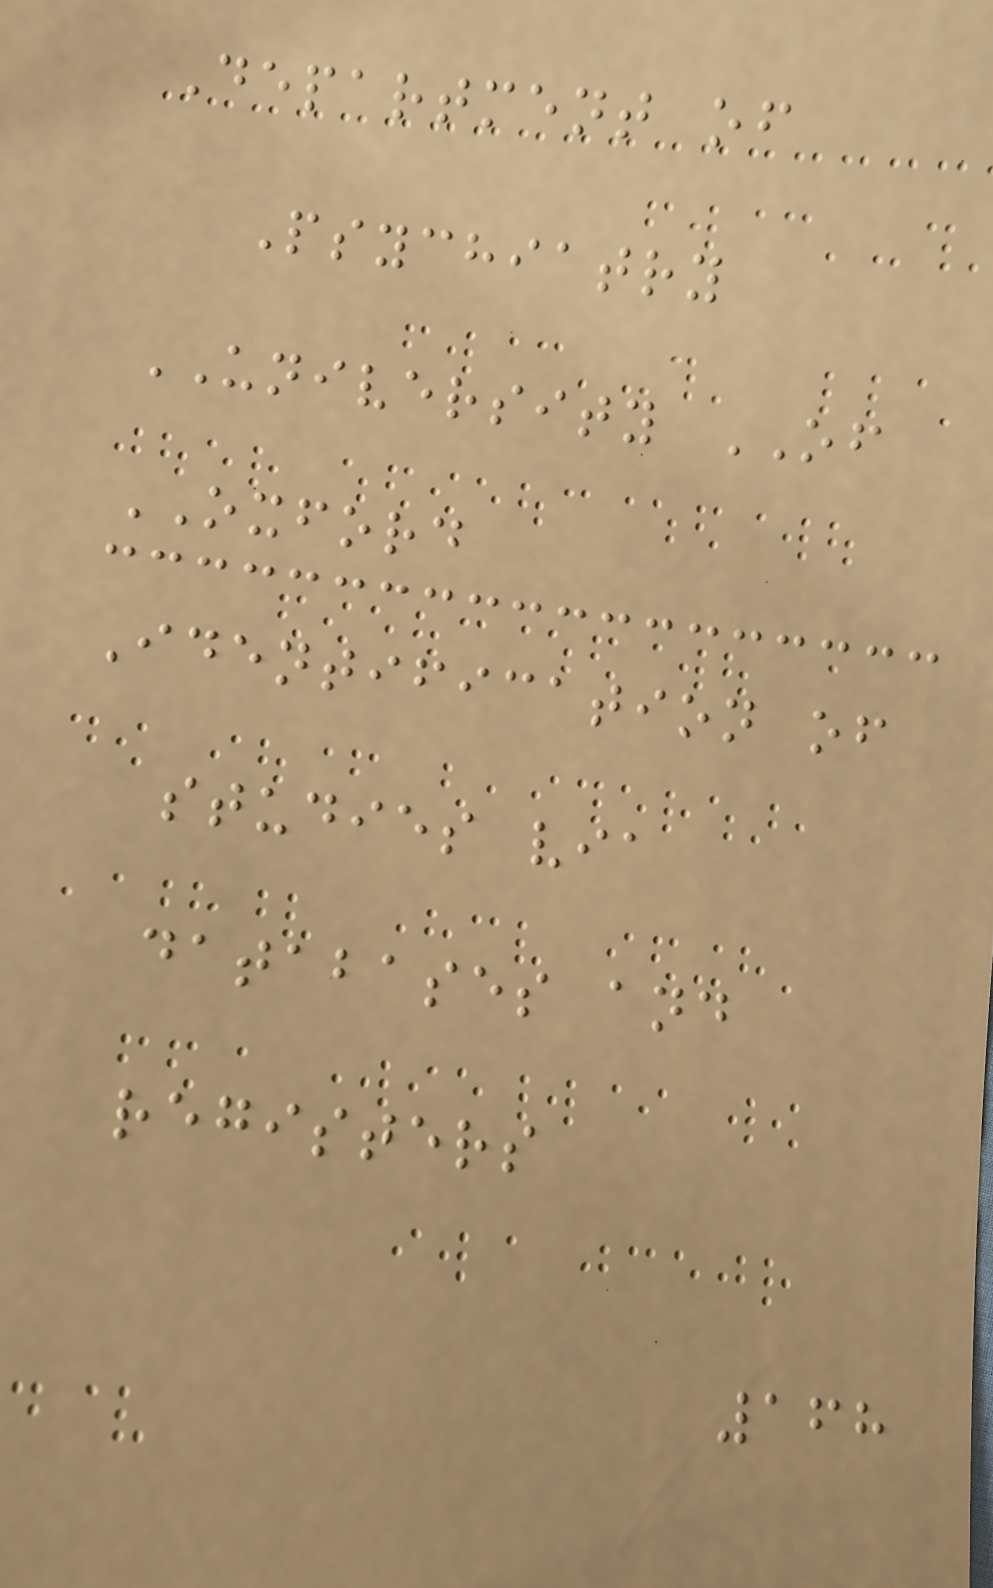Department of
Psychiatry
UNIVERSITY OF
OXFORD
Identification of
studies via
databases and
registers
168
